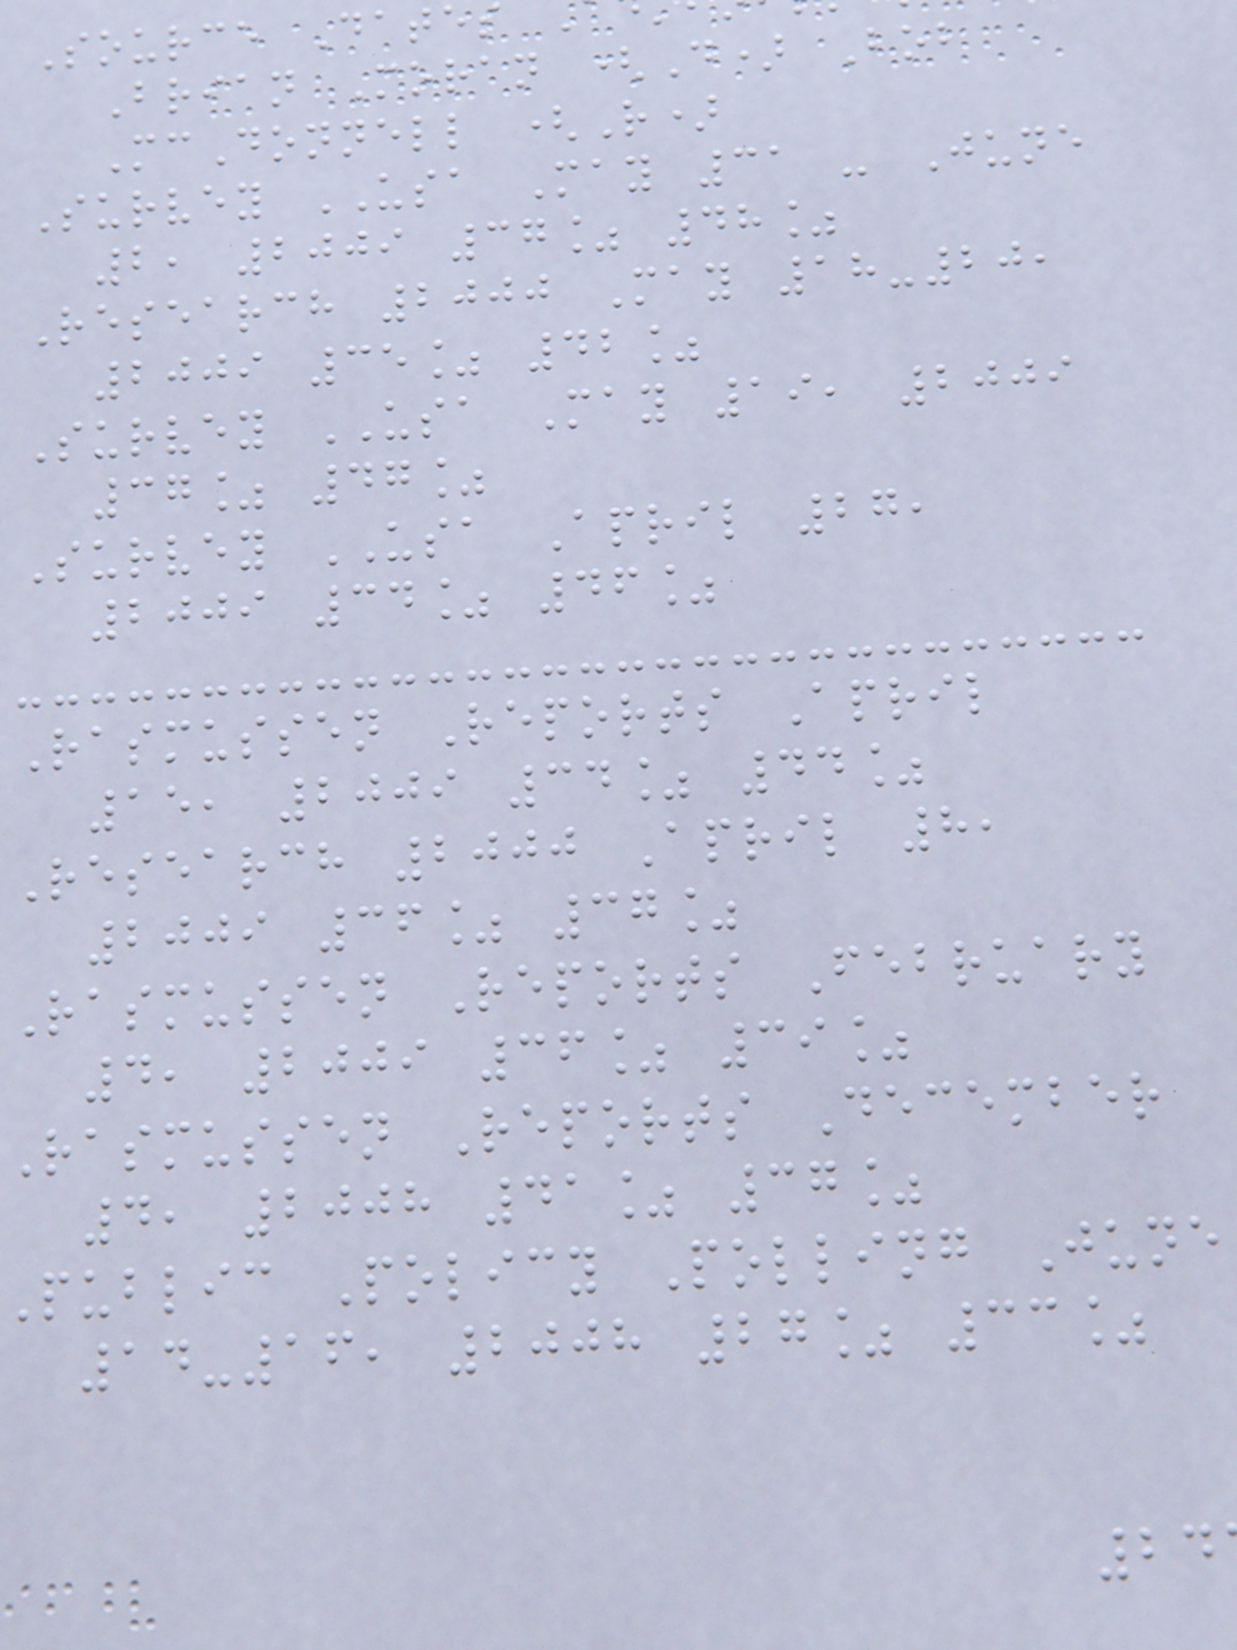Source Dates
Brian Moran (D) Bob
McDonnell (R)
Survey USA May 31 - June
2, 2009 37% 48%
Research 2000 May 18-20,
2009 35% 42%
Survey USA May 19, 2009
37% 47%
Survey USA April 27,
2009 34% 46%
Rasmussen Reports April
15, 2009 34% 44%
Research 2000 April 8,
2009 36% 37%
Rasmussen Reports February
4, 2009 36% 39%
Rasmussen Reports December
4, 2008 41% 37%
Public Policy Polling June
14-16, 2008 27% 33%
